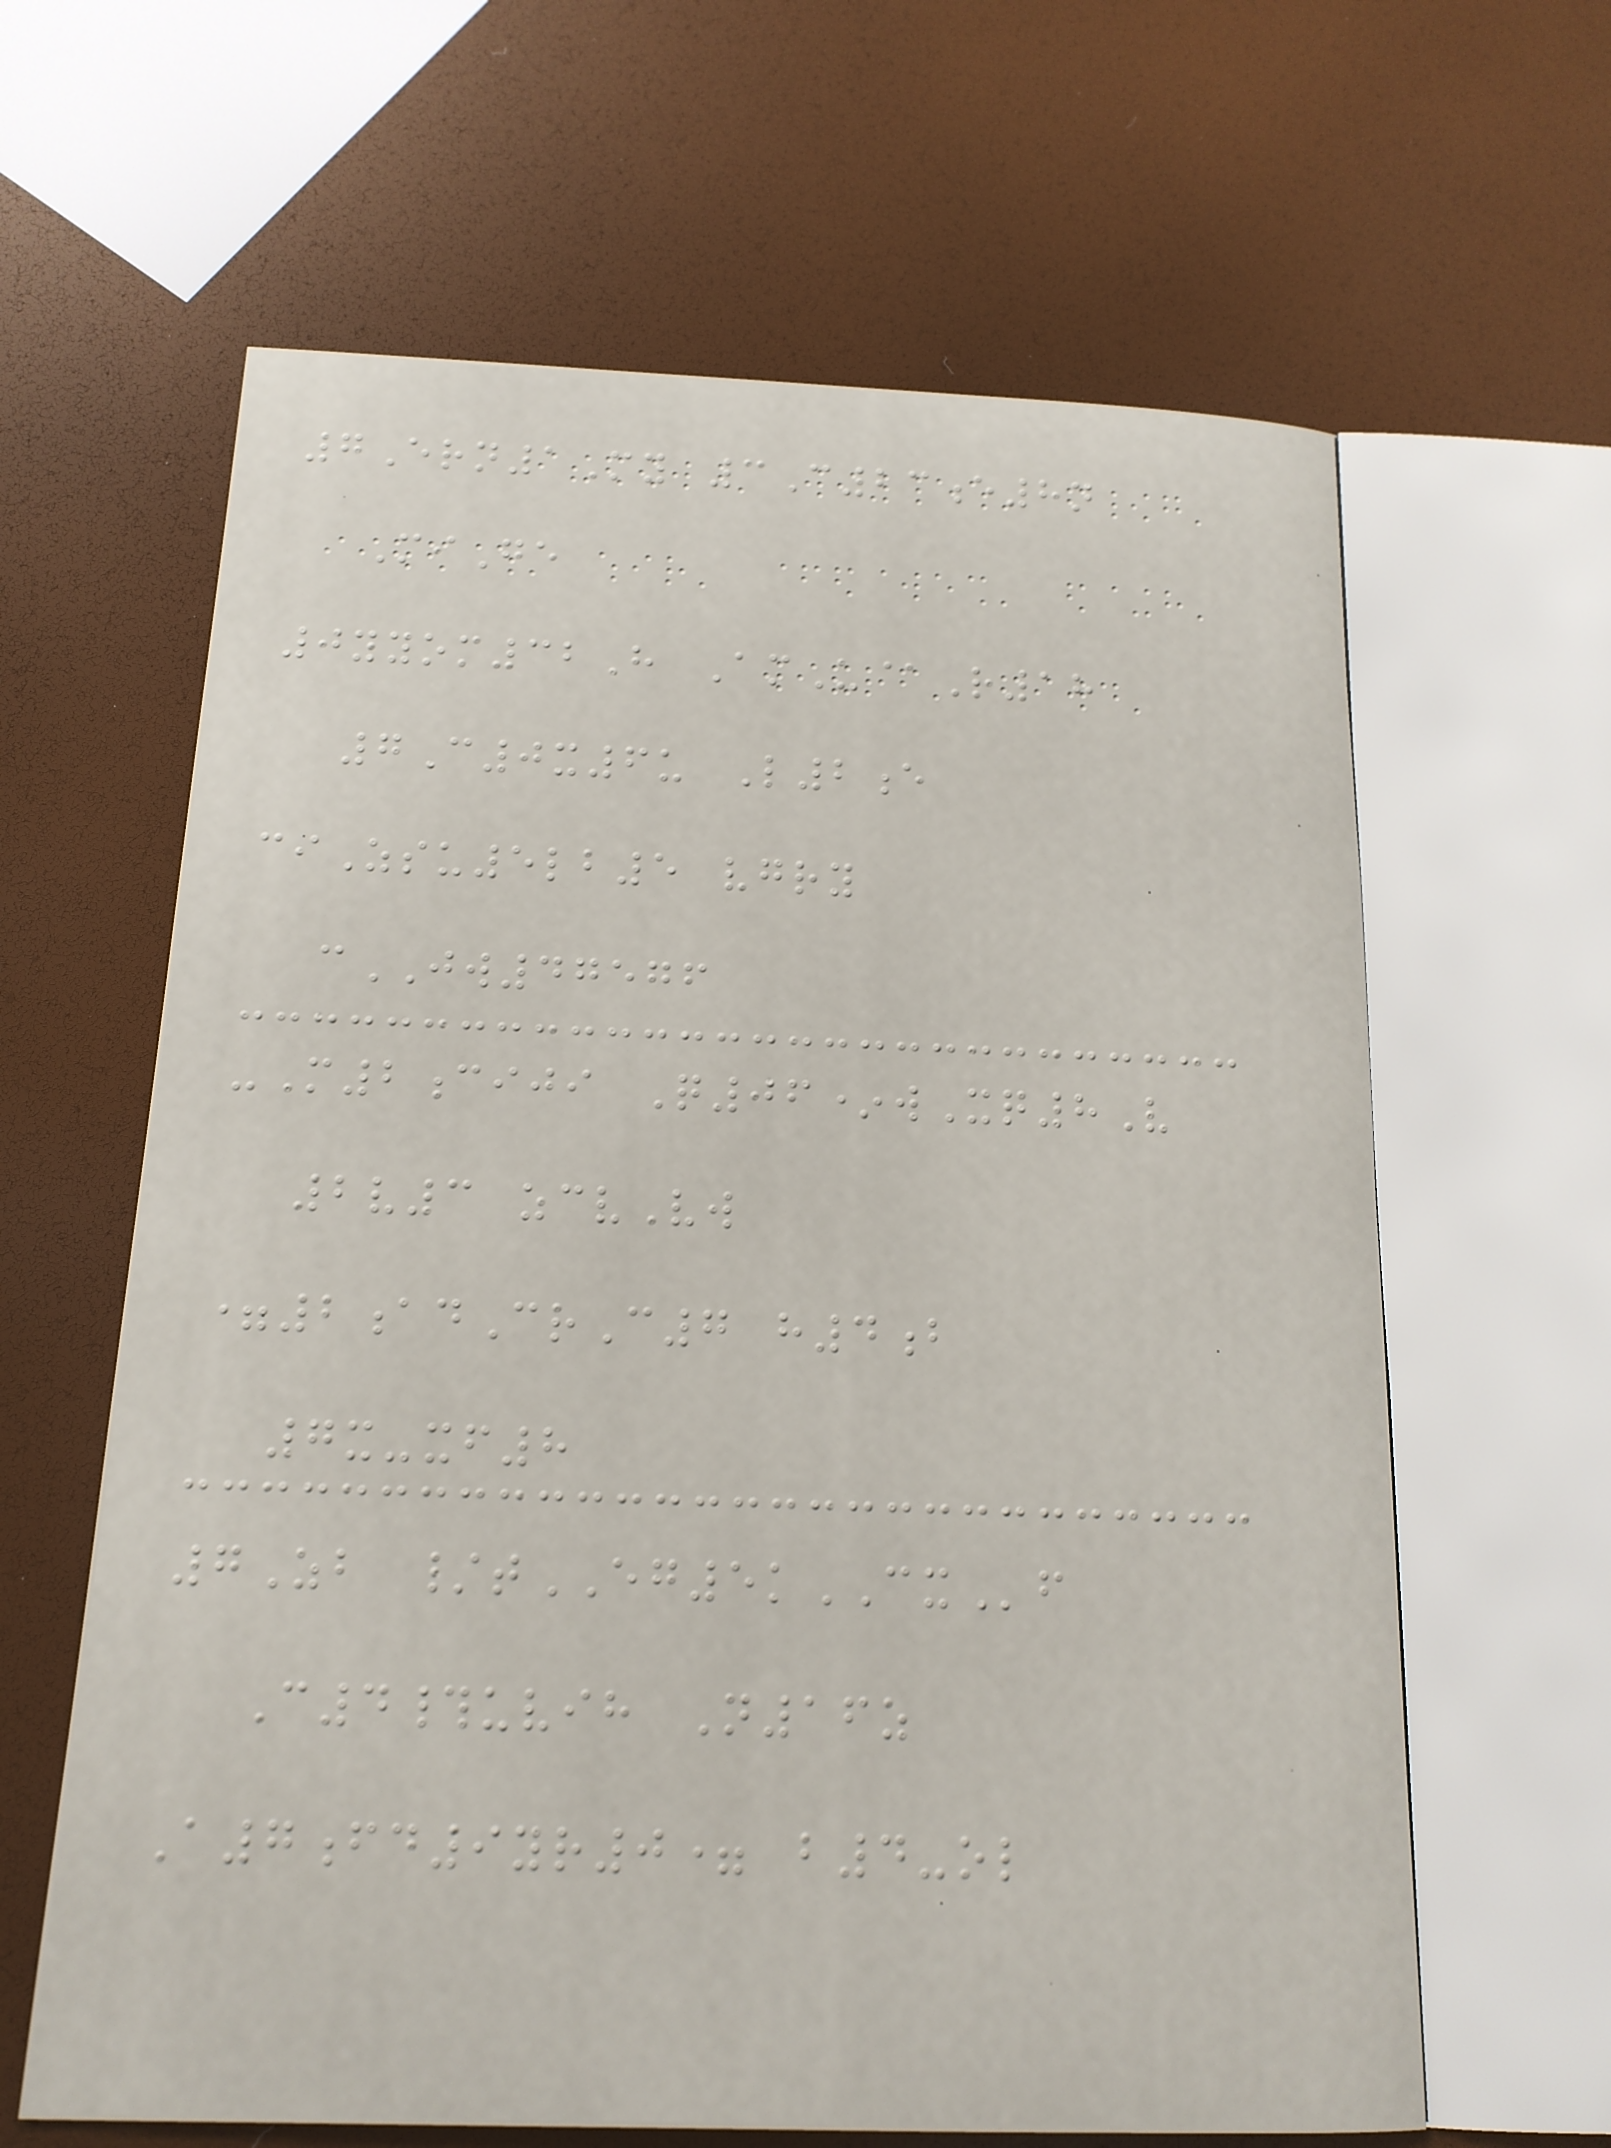7Ern1My 3C23e8n
MiGe
0yyom32H AmU@R18
7C0x6u L2e
ciZsu5lb5 vgry
cJW47576
-M2ciji Q06*wXq8V
2v3 zcvVw
=2adCrC7 h4b
7x-xf8
7Zb /tEG5kCXf
C4#uvih N16z
A7fd9yr0= b4-ol
